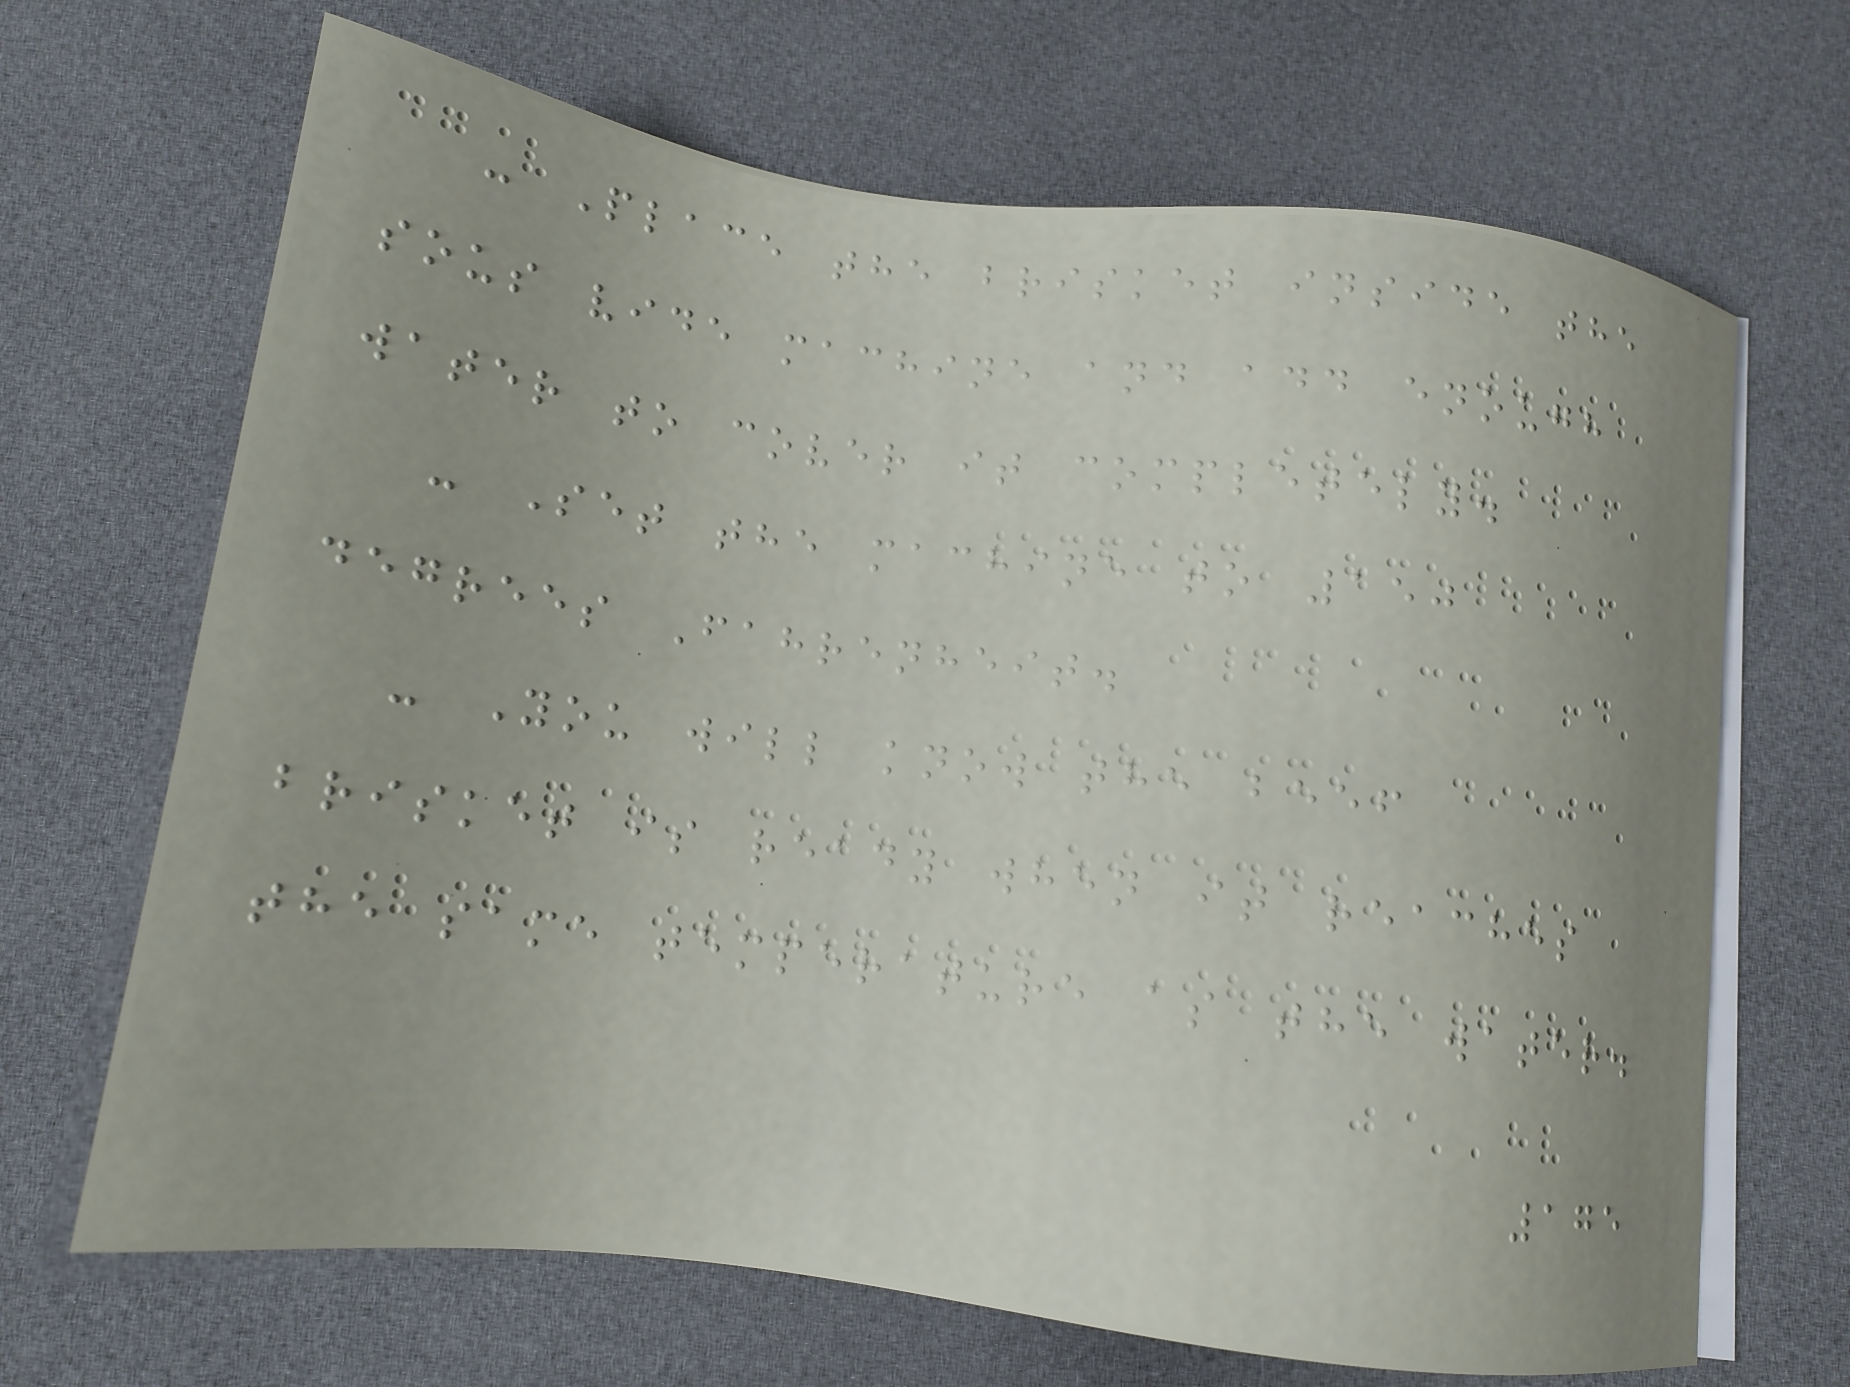- Place the brisket inside the
sous vide machine and add enough
water to cover it completely.
- Set the machine to 150
degrees Fahrenheit.
- You will know the beef
brisket is ready when it reaches
the same temperature as the water.
175
